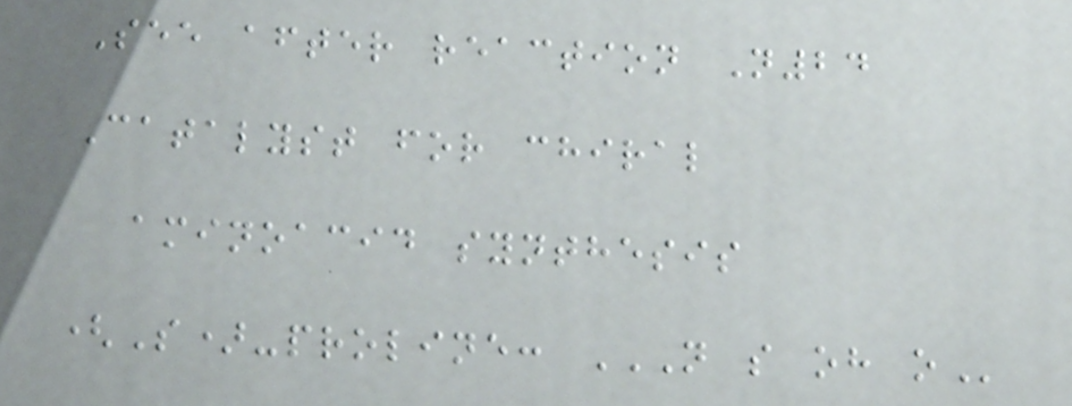See after reaction N24
Catalyst for chiral
aminoacid synthesis
(S)-proline: N S OH O
